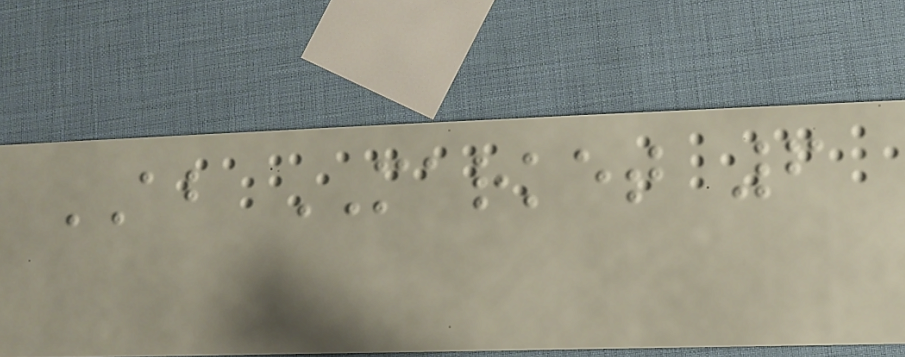AB MARKET 6
